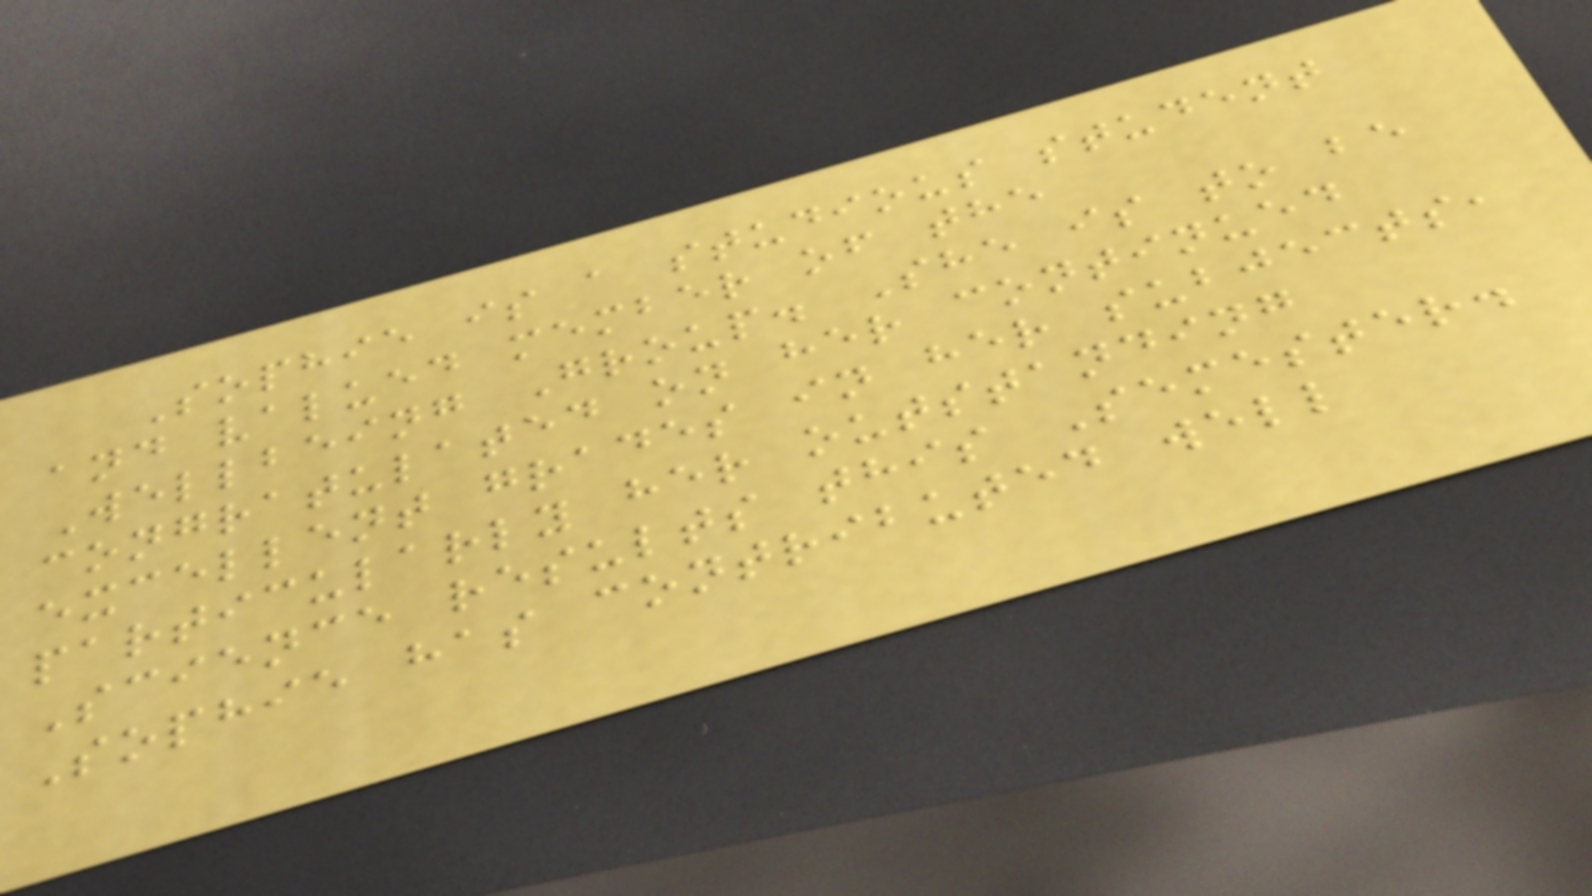Sophie is a studious student
and valued member of the
Wellbeing Group. She is to be
congratulated on her continued
excellent grades in her subjects,
particularly her outstanding
Science results this Semester.
Sophie has contributed well
